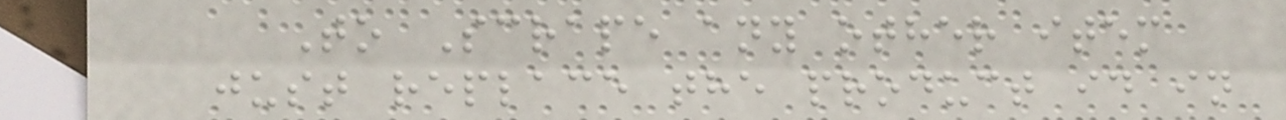To Scrape any other item
just replace the product id in
